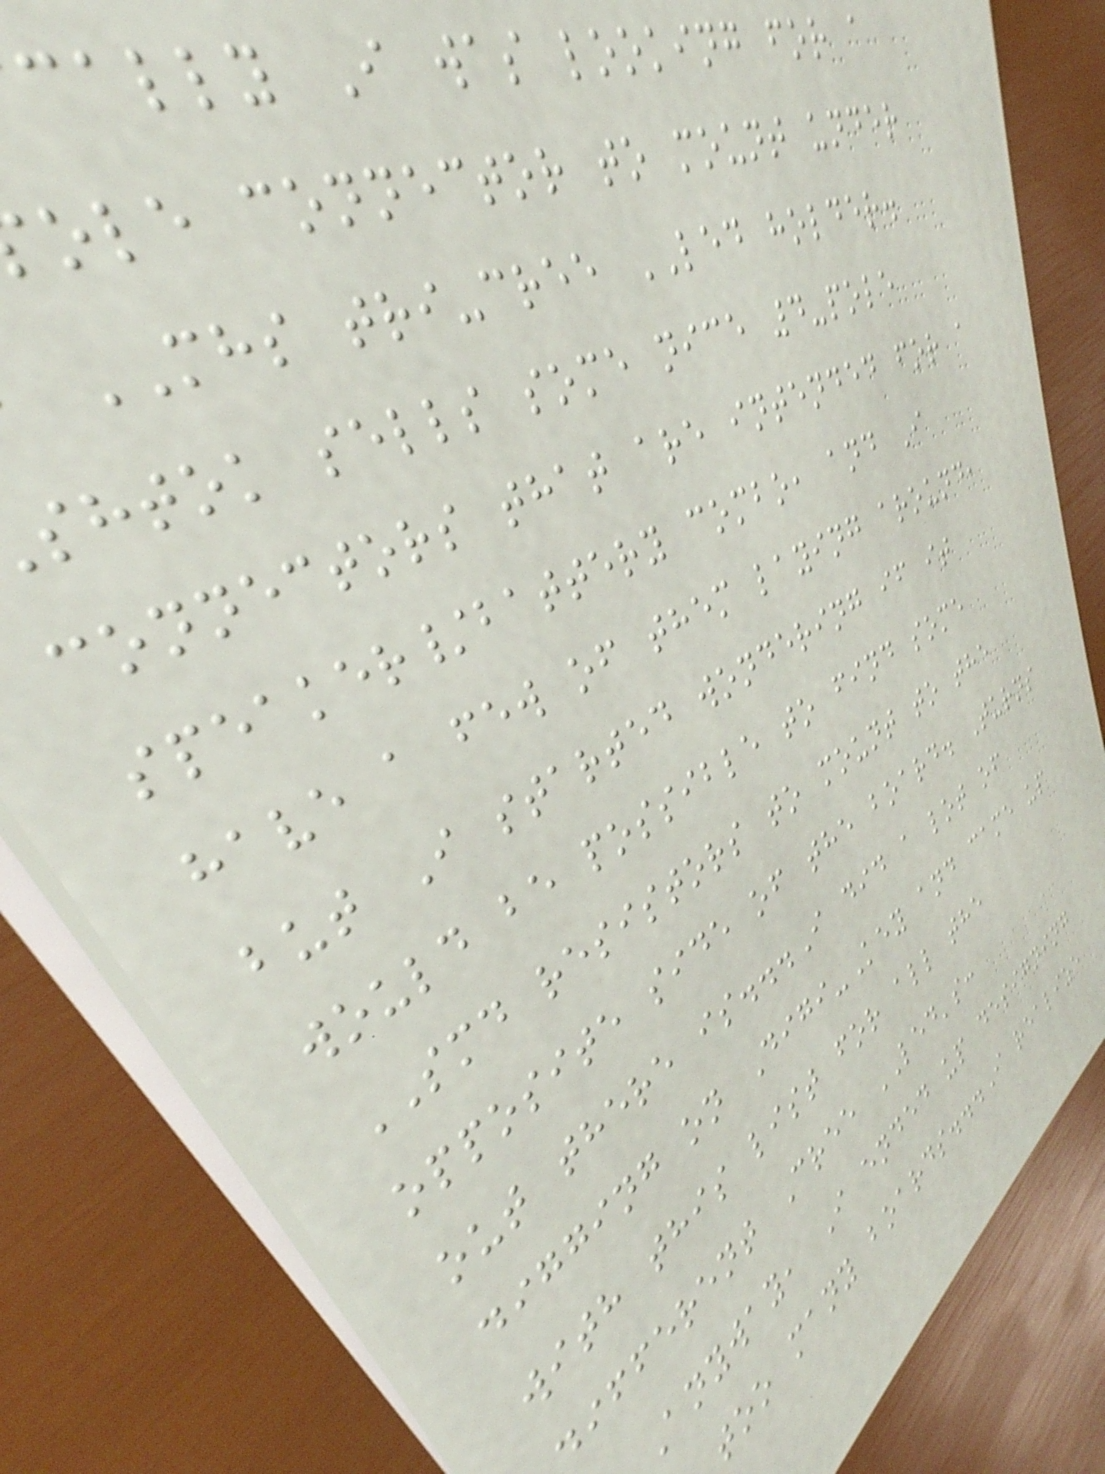cally I was looking for a
ole connector to mount under
MHS tri-cree LED holder.
shtok sells some nice 4-pole
connectors that are intended for a
speaker/battery combo, and I
have a few of them laying around,
but I started wondering if it
would be possible to find some
SMD resistors to mount to the
opposite side of the board. Turns
out there is...I did a lot of
digging on Digi-Key and came up
with this list for all the
different Cree LED's:
Anyway, I ended up designing
too many boards...I realize
